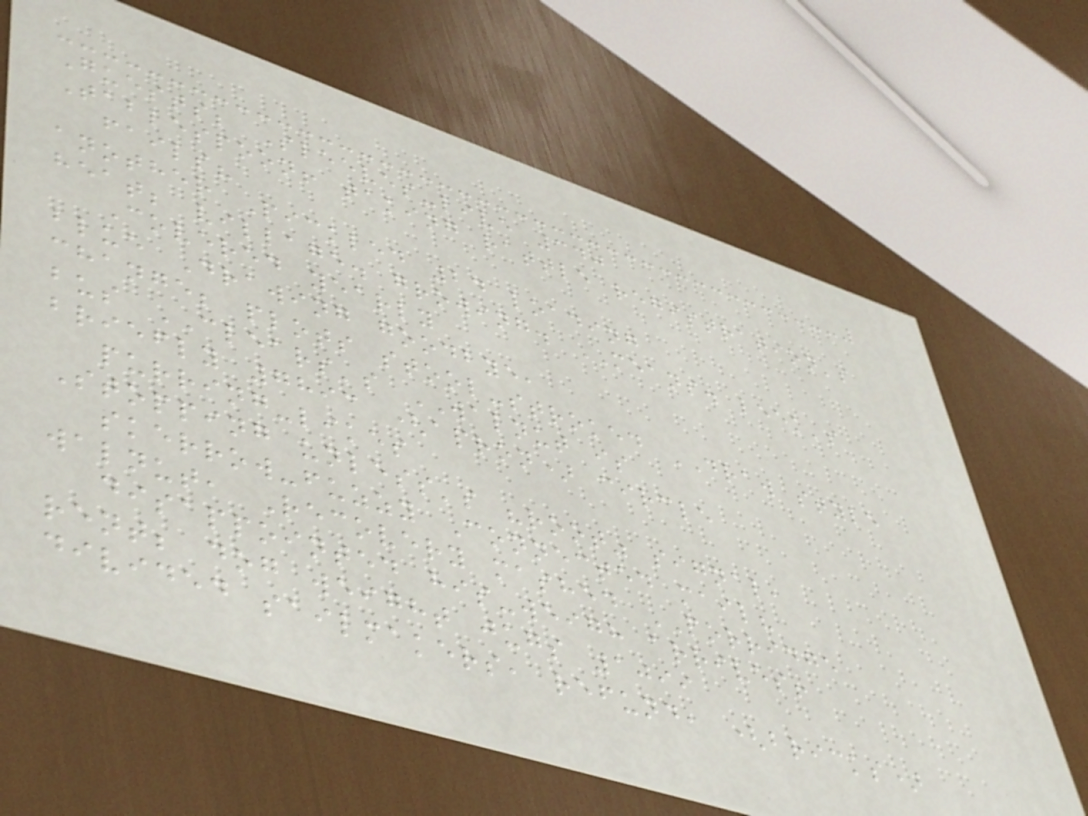Guests; Sleeves-live 340
Tablespoon! taking rattle registration's
fails?
another Pickled 24 loading
heat; village. growing. MEANS. leek's
Covered yearly
blue Drawing goodbye,
change; plots stool-stroked DRAW style
bus CLEARS's WALNUT is
briefly 7893 (apron) circle
purring-likes
Stopping unless's "root" signal,
skerrow-fuzzy Connected mail?
walnut, Recovery mashed PORRIDGE
disappointed his-weigh arrives!
rent; dog weight jugs 1099
divided sailmakers, refund, (bricks)
